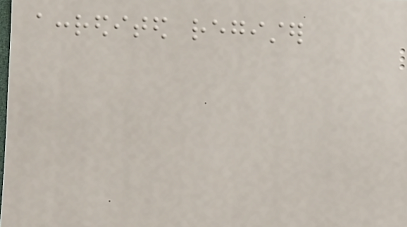accredited register
